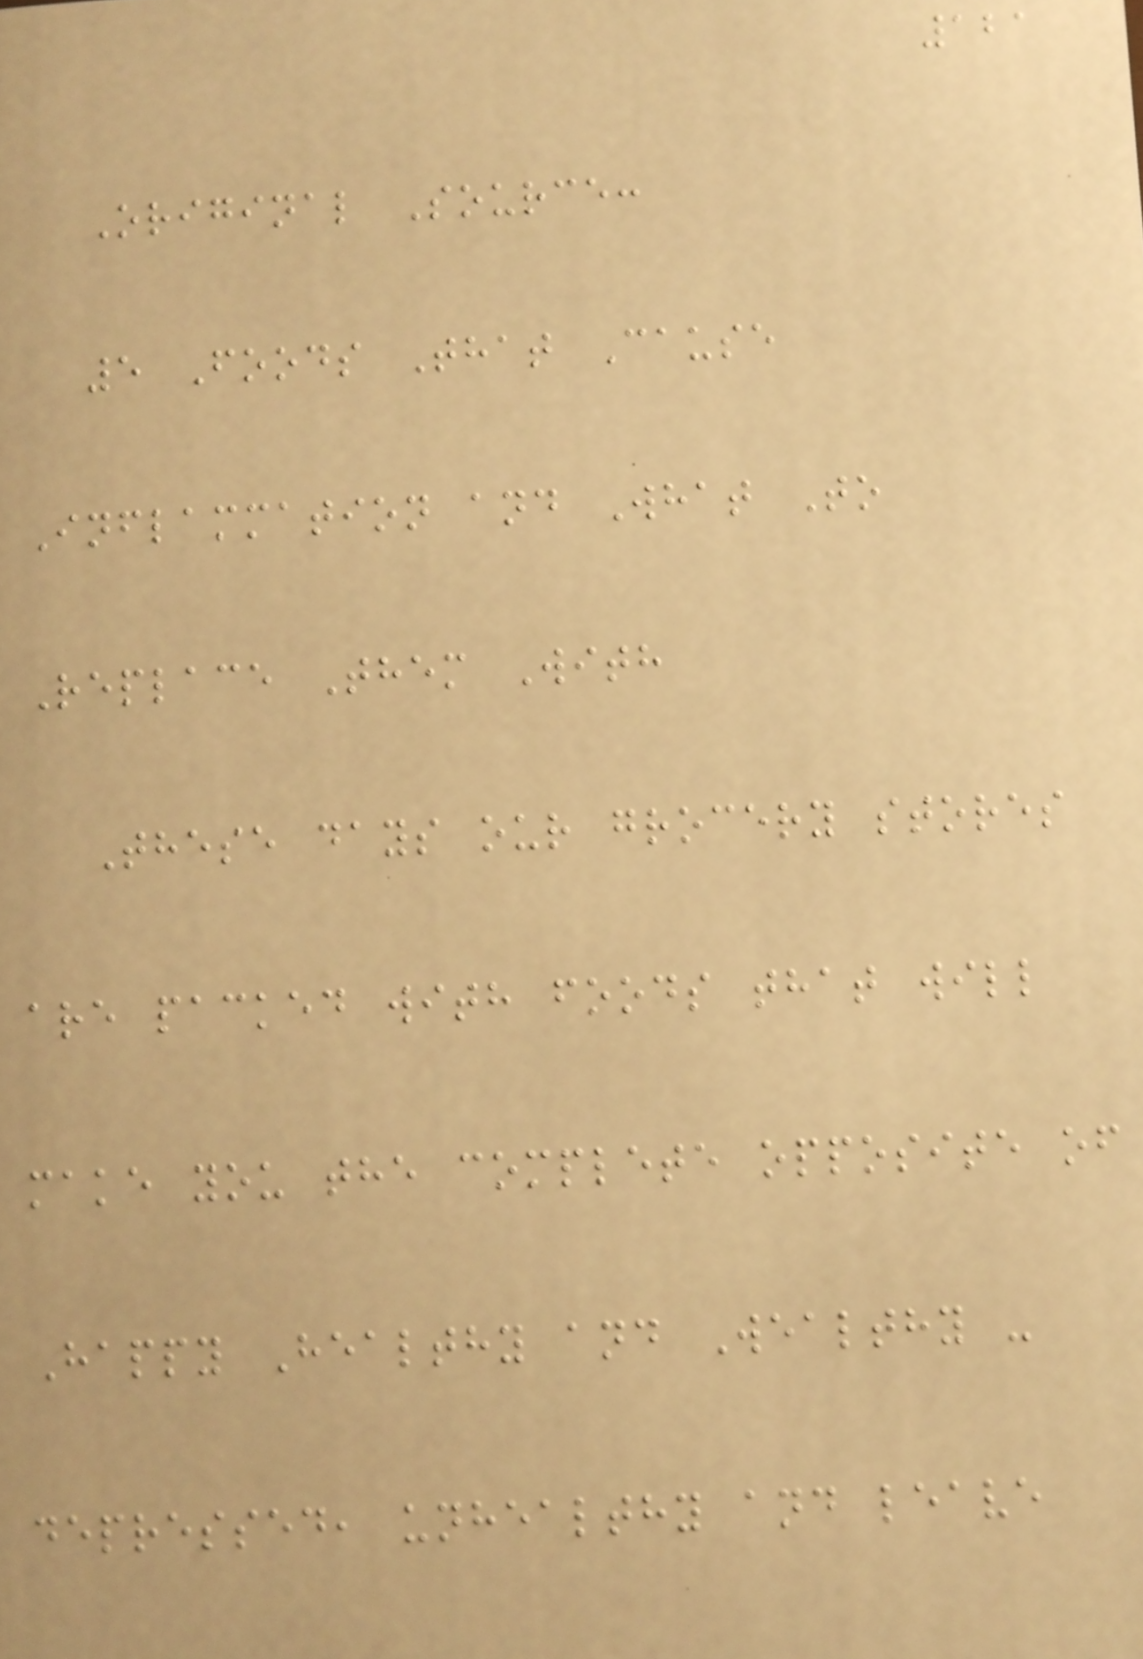121
Original Source:
5 Foods That Cause
Inflammation and What To
Replace Them With
These days our grocery stores
are packed with foods that will
make you the complete opposite of
Happy Healthy and Wealthy -
depressed, unhealthy and leave
